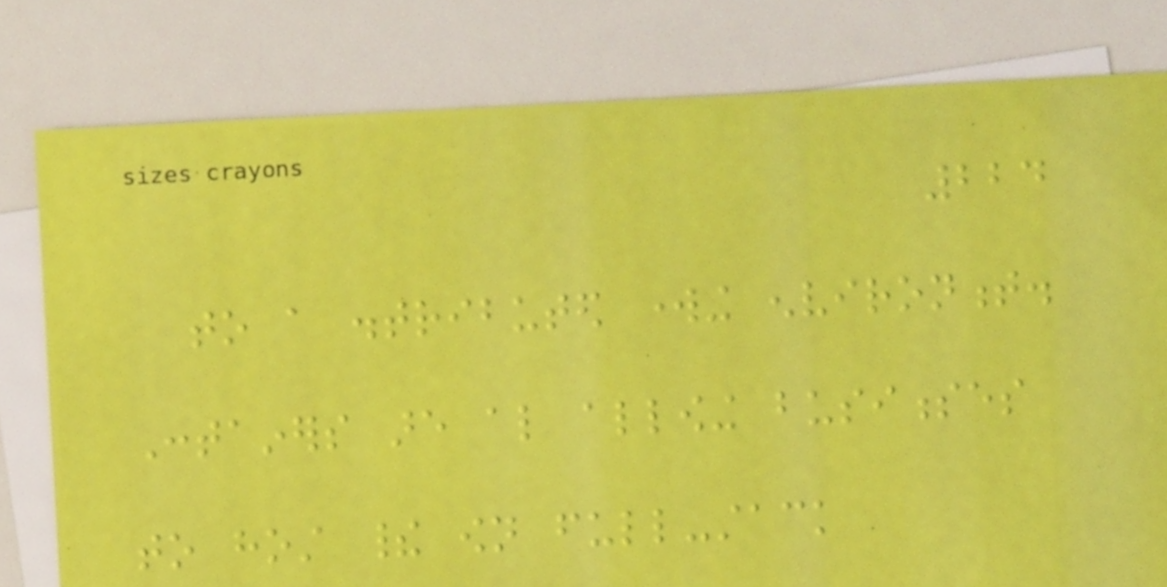224
to a distributed working environment.
Containers are also allowing businesses
to host their own full-stack
